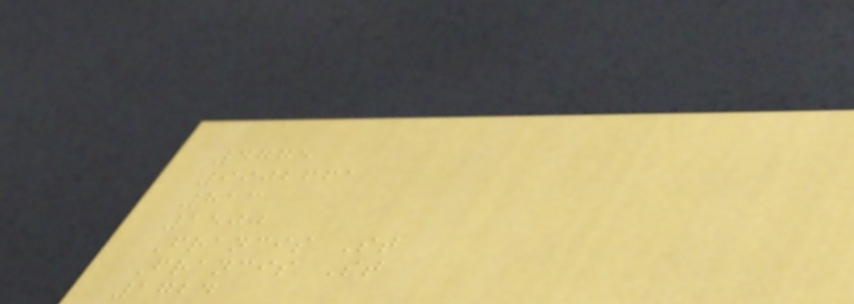4775
9902661
813
1500
Francis St
Francis St
1724
